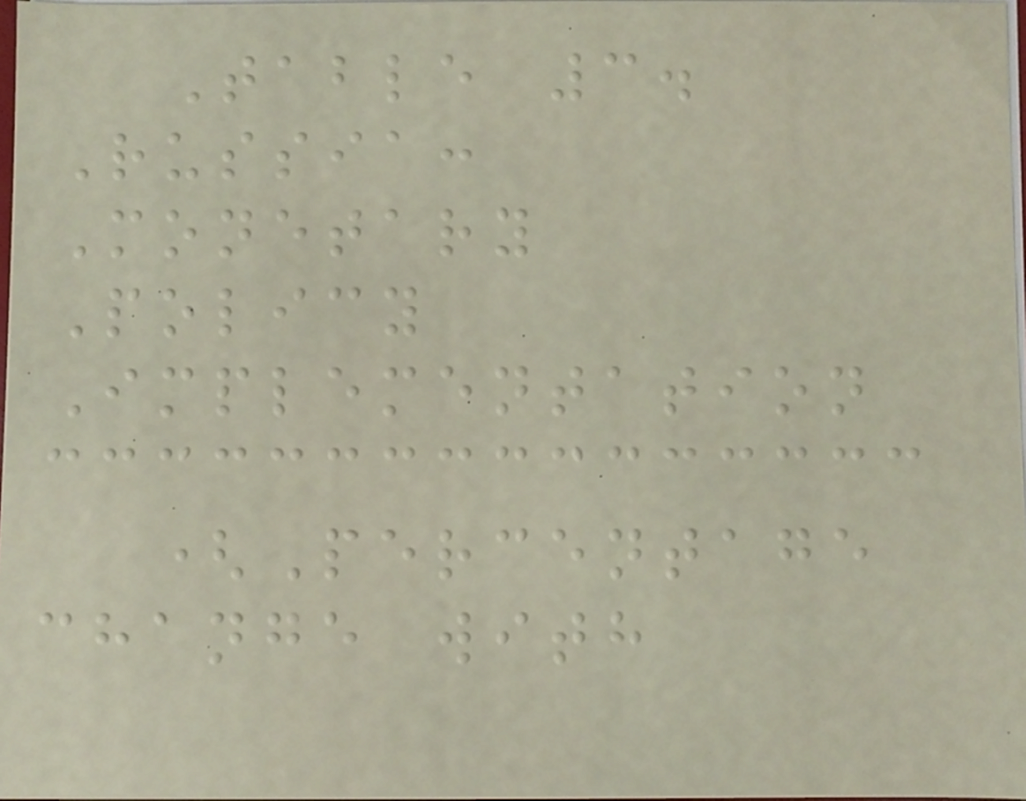Table 3.
Russia:
Monetary
Policy
Implementation
(Percentage
change with
